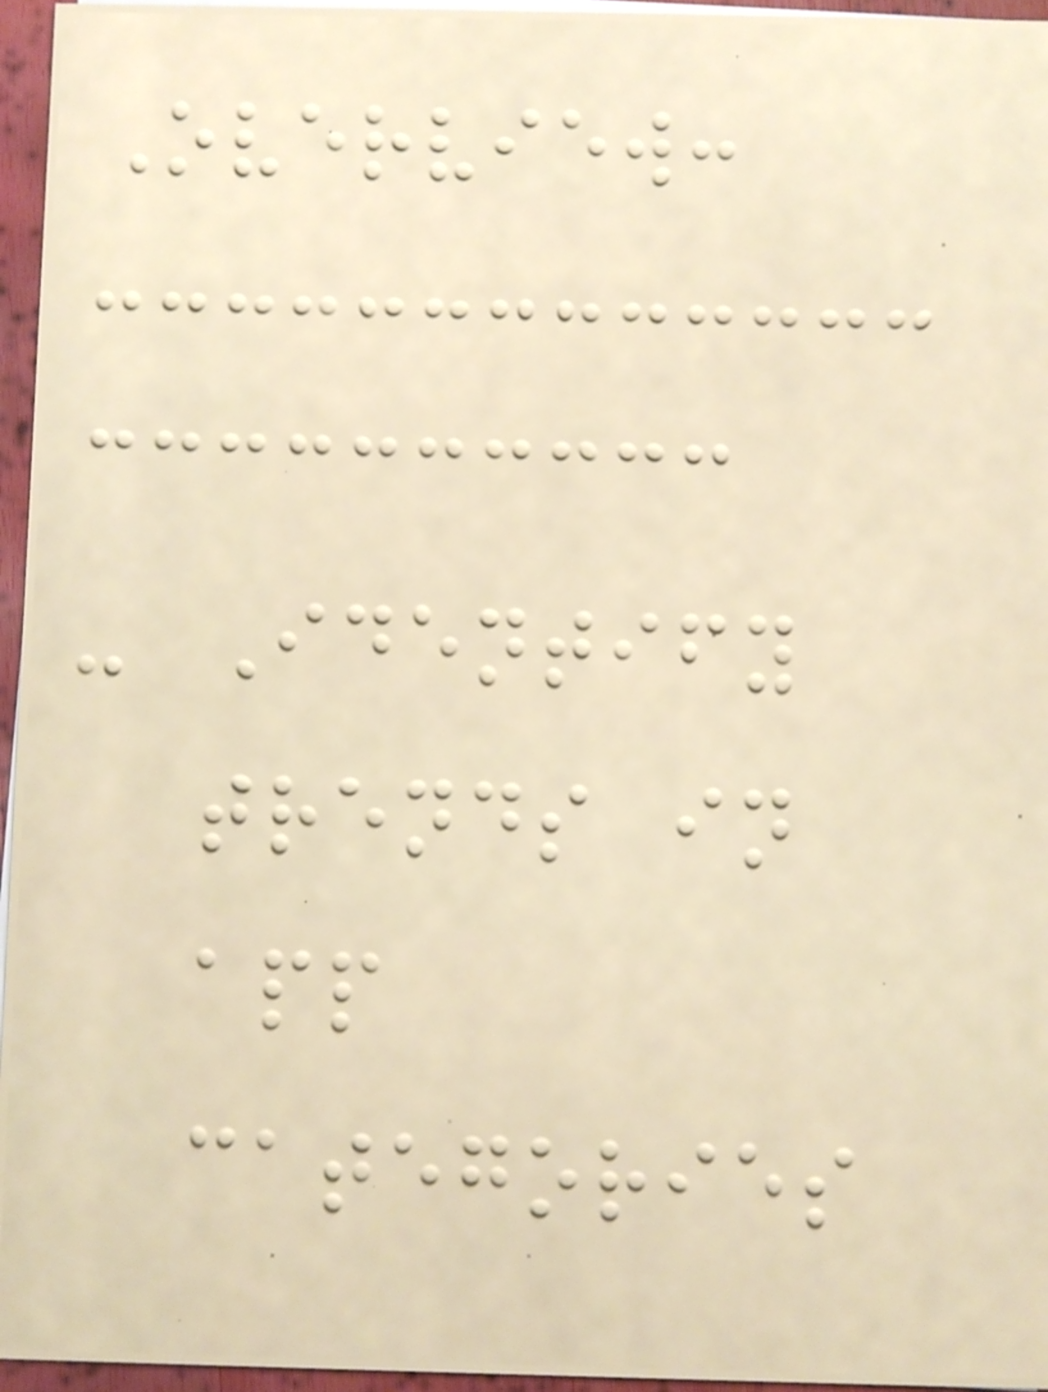Overview:
- Identify
trends in
app
categories
